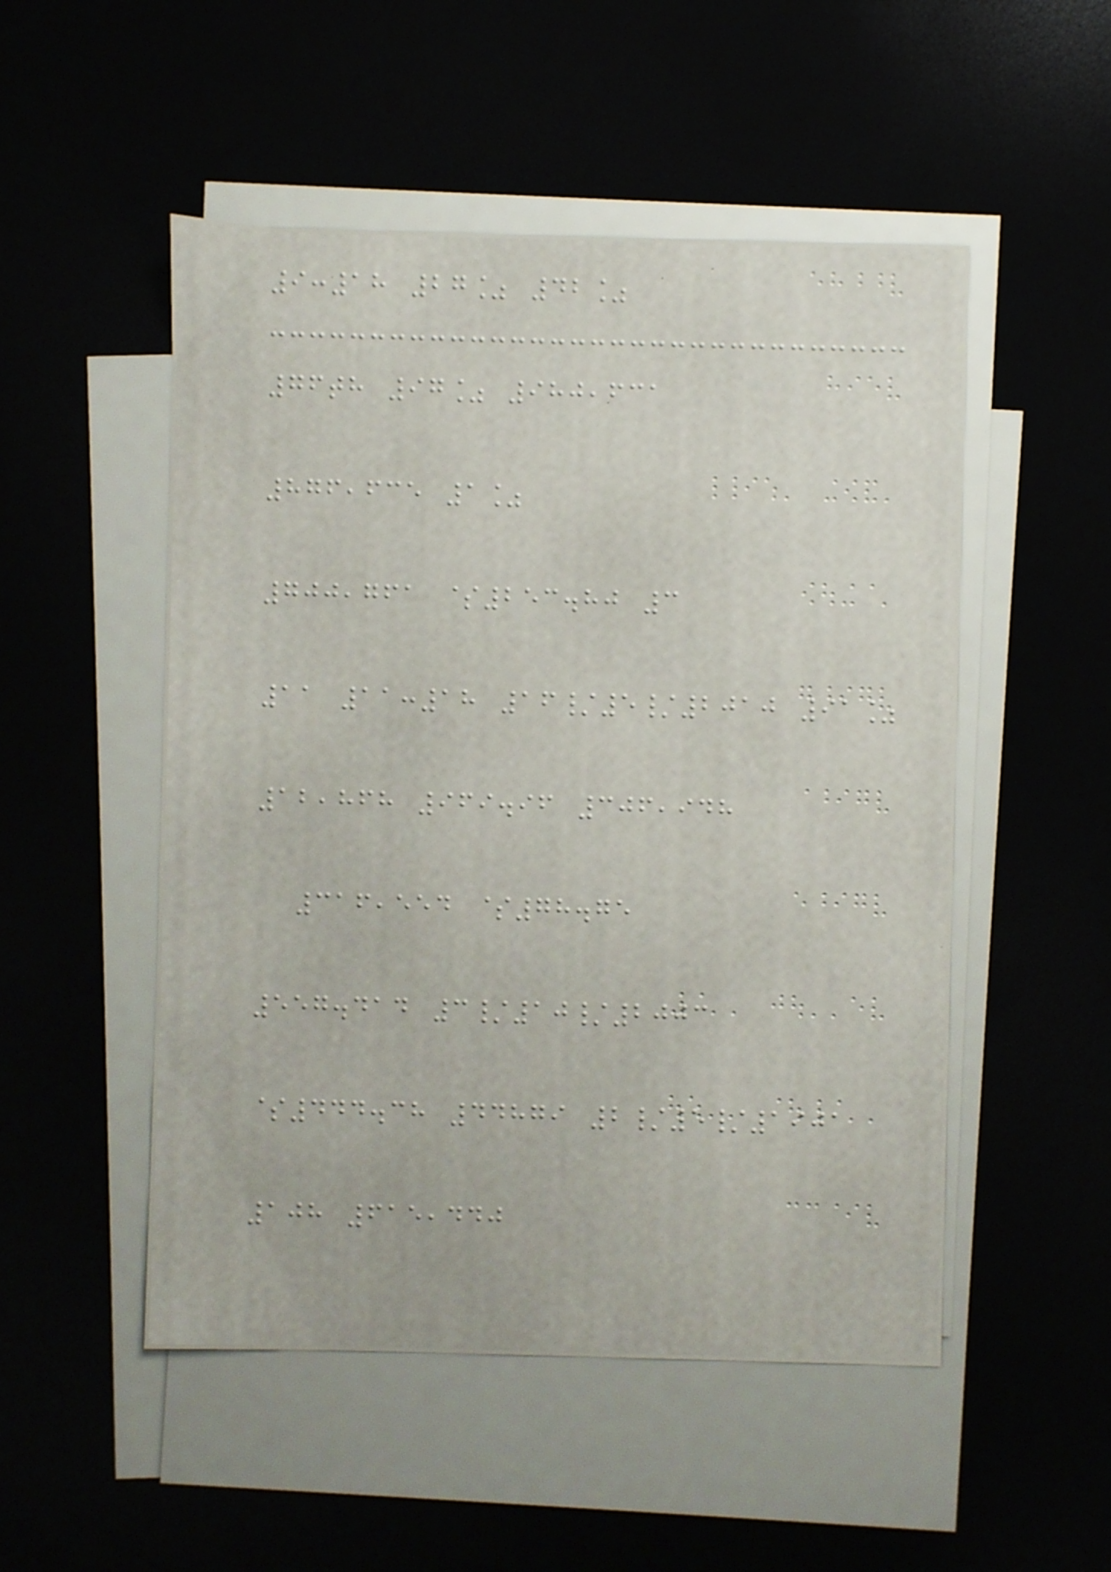9:18 27% 42%
76th 97% 980,631
876,635 1%
700,761 $253.80 3
11 11:18 16/5/2010 91%
12,868 969.96 306,948
316,554 $78.75
557.414 3/10/2003
$444.38 44879 2/5/1901
108 615,440
